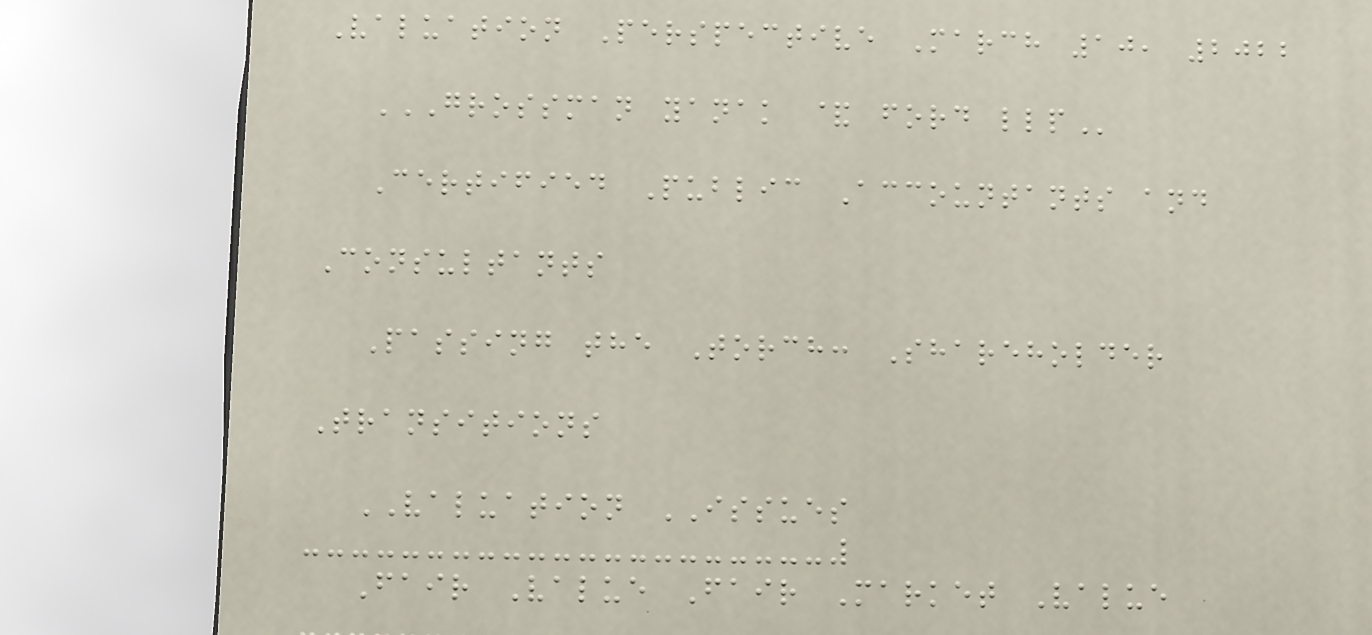Valuation Perspective March 10, 2022
GROSSMAN YANAK & FORD LLP
Certified Public Accountants and
Consultants
Passing the Torch: Shareholder
Transitions
VALUATION ISSUES
Fair Value Fair Market Value
